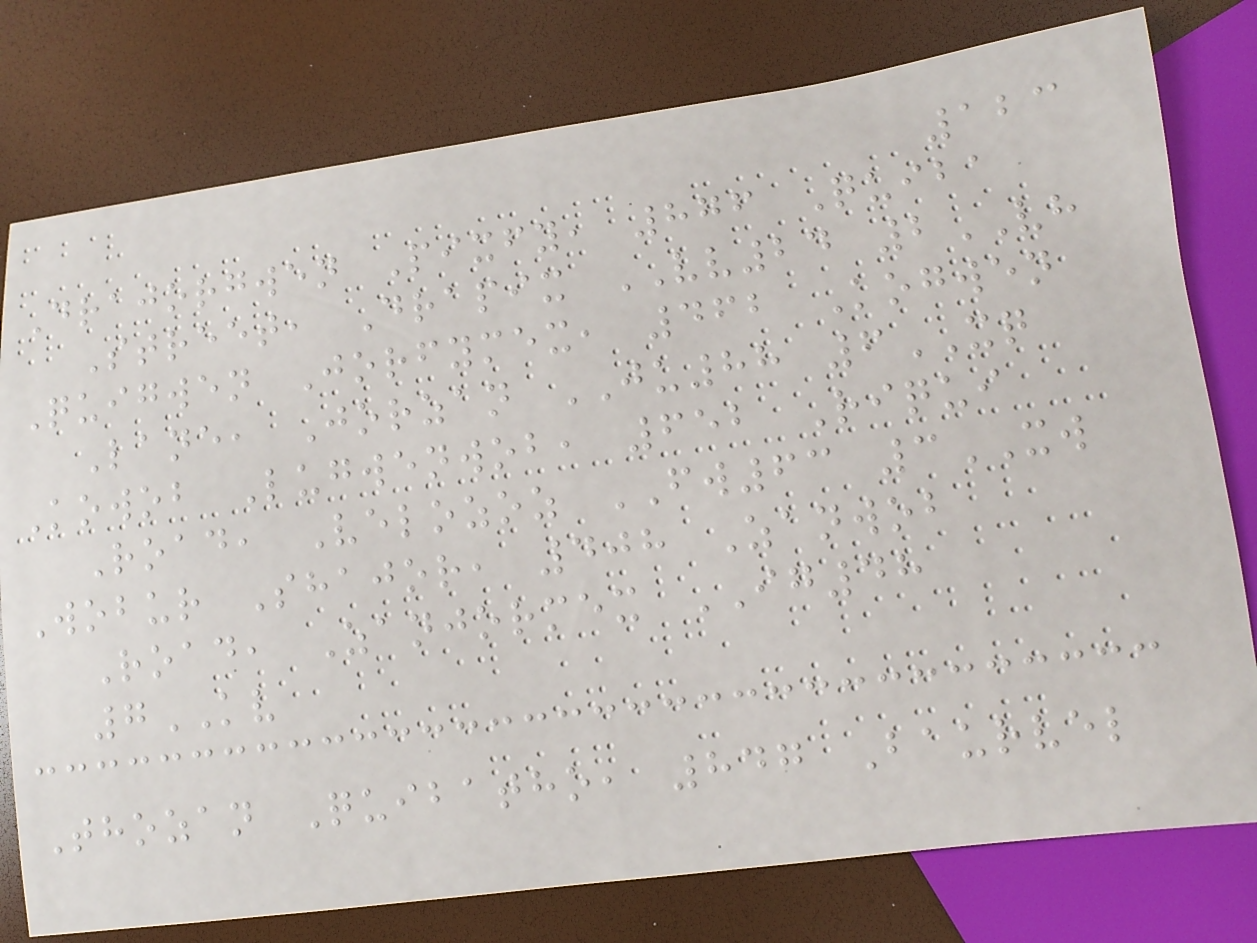123
Drajorgwen Pixfy, 876 Quiba
Street, Drapix VV24 2VH
Quigwen Jorfymex, 462 Kogwen
Lane, Jorzan JU88 6XQ
Kowob Lugwenwob, 652 Riqui
Road, Velozoz FW63 3XW
Wobur Shajor, 408 Zanwob
Road, Zanjormex IG48
7KV
Thozan Quibatho, 847 Baurvel
